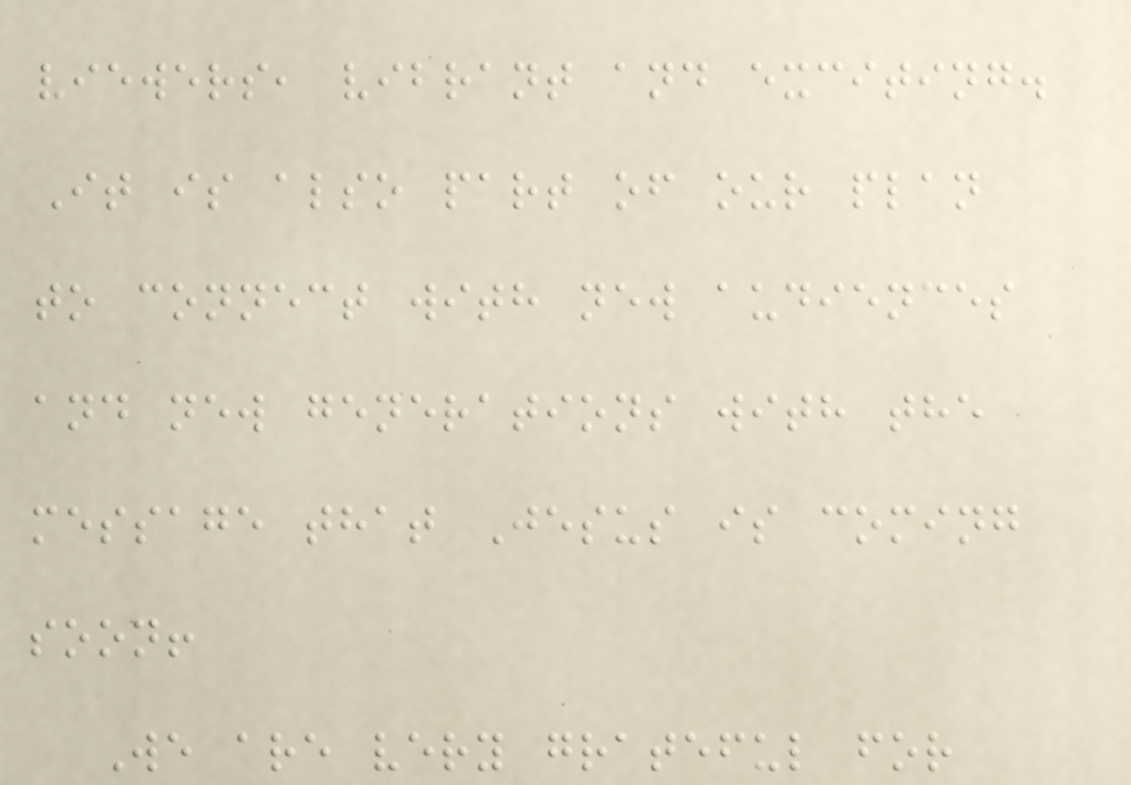viewers, vibrant and exciting.
It is also part of our plan
to connect with new audiences
and new generations with the
message that Jesus is coming
soon!
We are very grateful for
